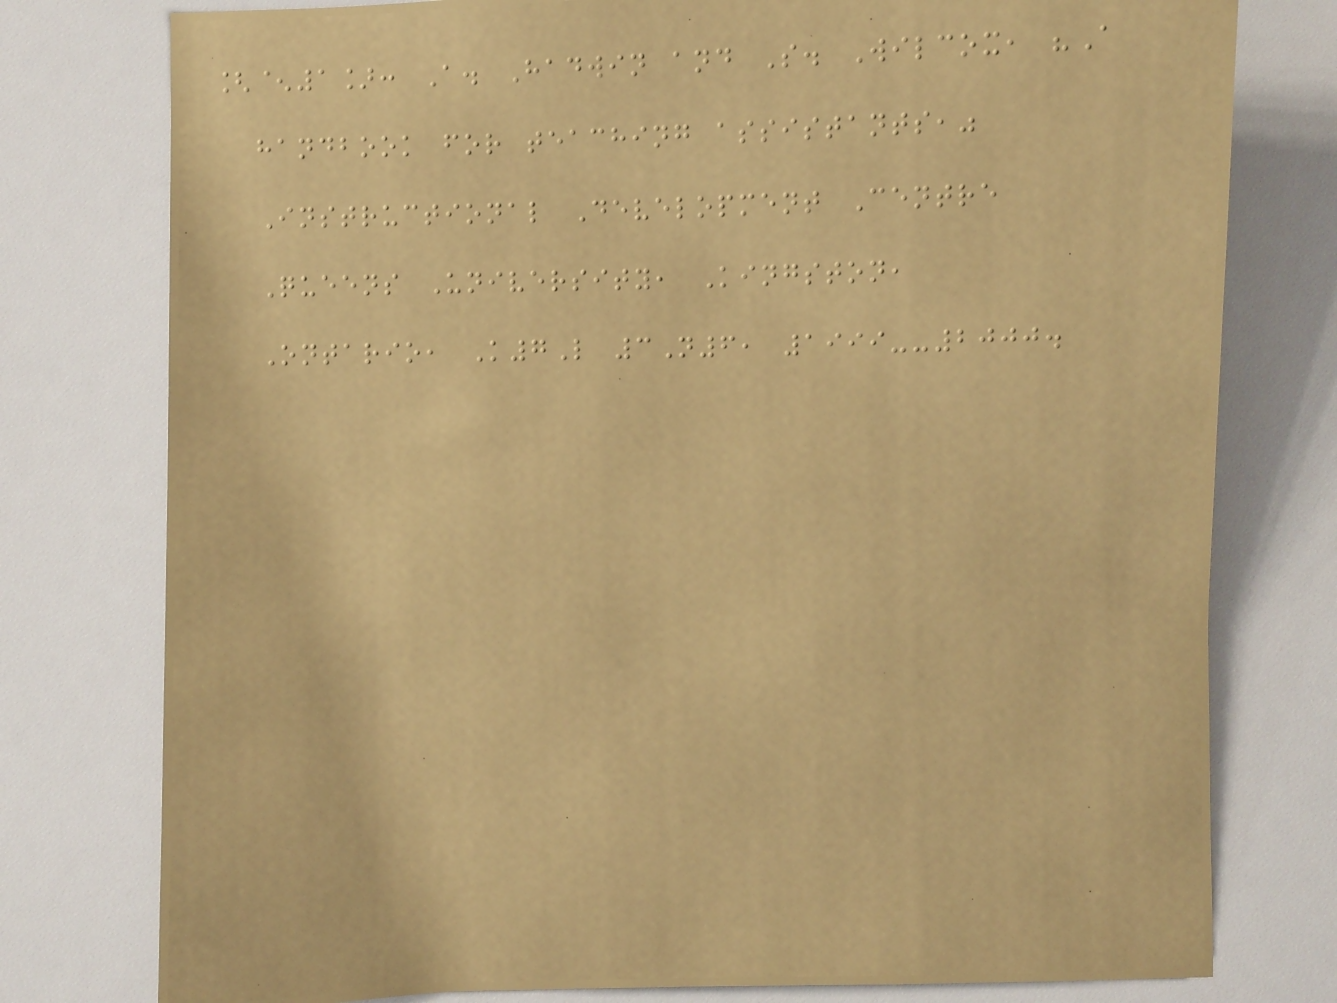[^1]: A. Hadwin and S. Wilcox, "A
handbook for teaching assistants,"
Instructional Development Centre
Queens University, Kingston,
Ontario, K7L 3N6, 1999--2000.
